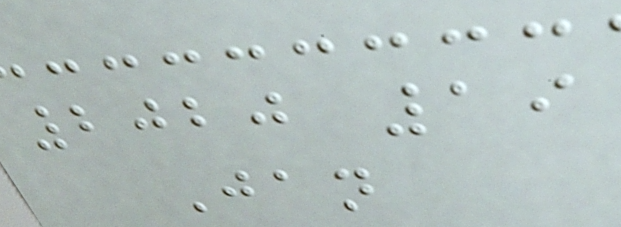2020 19
Jan
